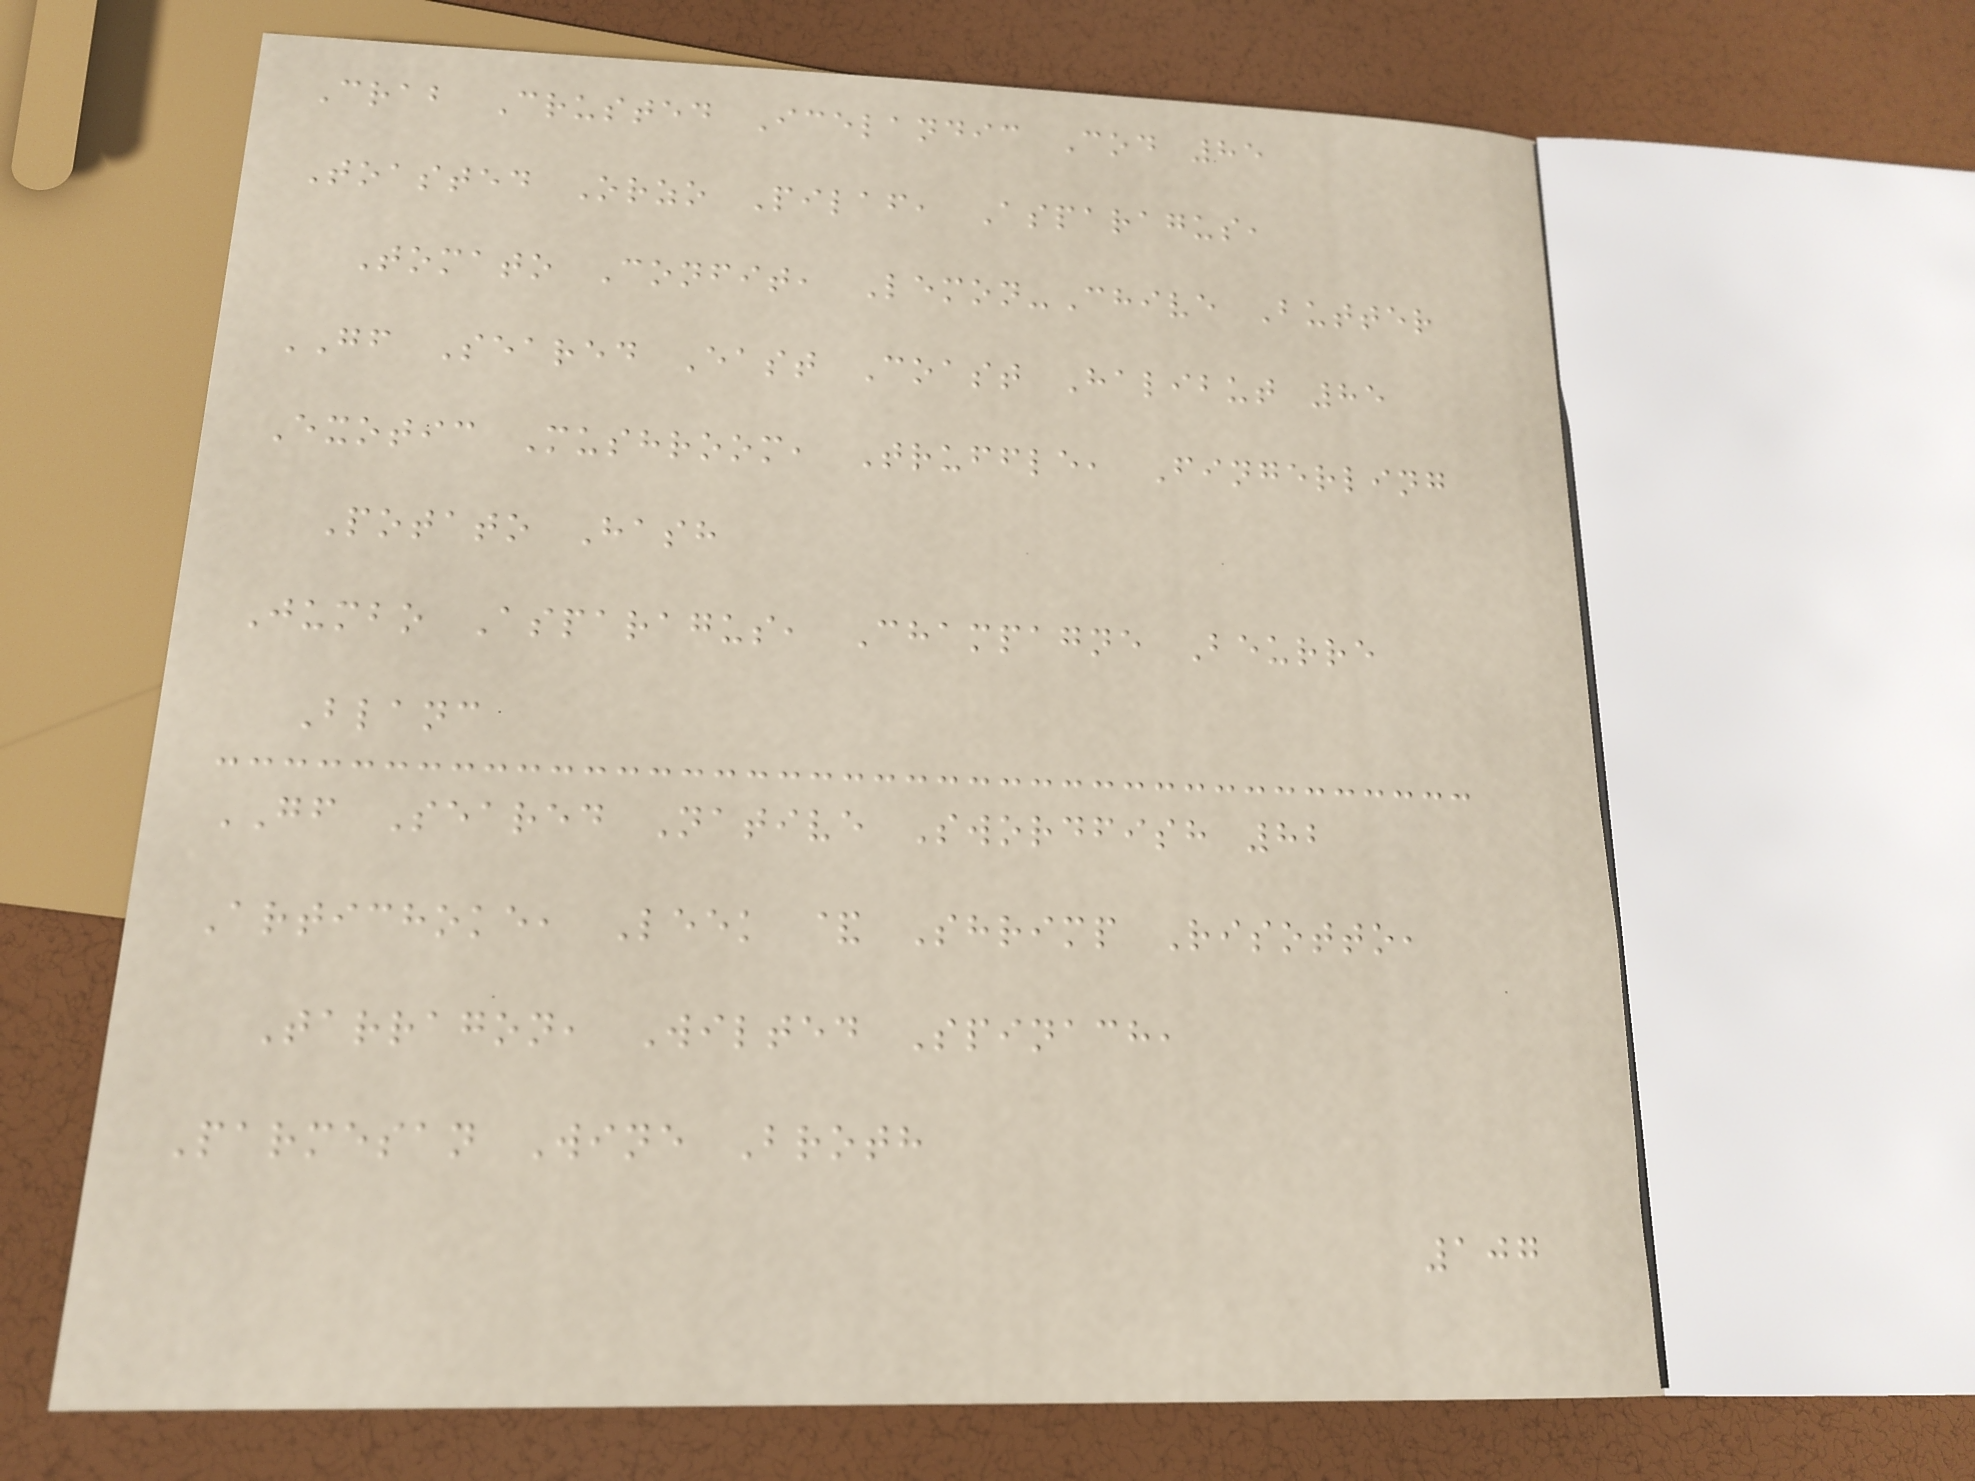Crab Crusted Icelandic Cod 85
Toasted Orzo Pilaf, Asparagus,
Tomato Confit, Lemon-Chive Butter
GF Seared East Coast Halibut 85
Exotic Mushroom, Truffle, Fingerling
Potato Hash
Jumbo Asparagus, Champagne Beurre
Blanc
GF Seared Native Swordfish 82
Artichoke, Leek & Shrimp Risotto,
Tarragon, Wilted Spinach,
Parmesan Wine Broth
107
